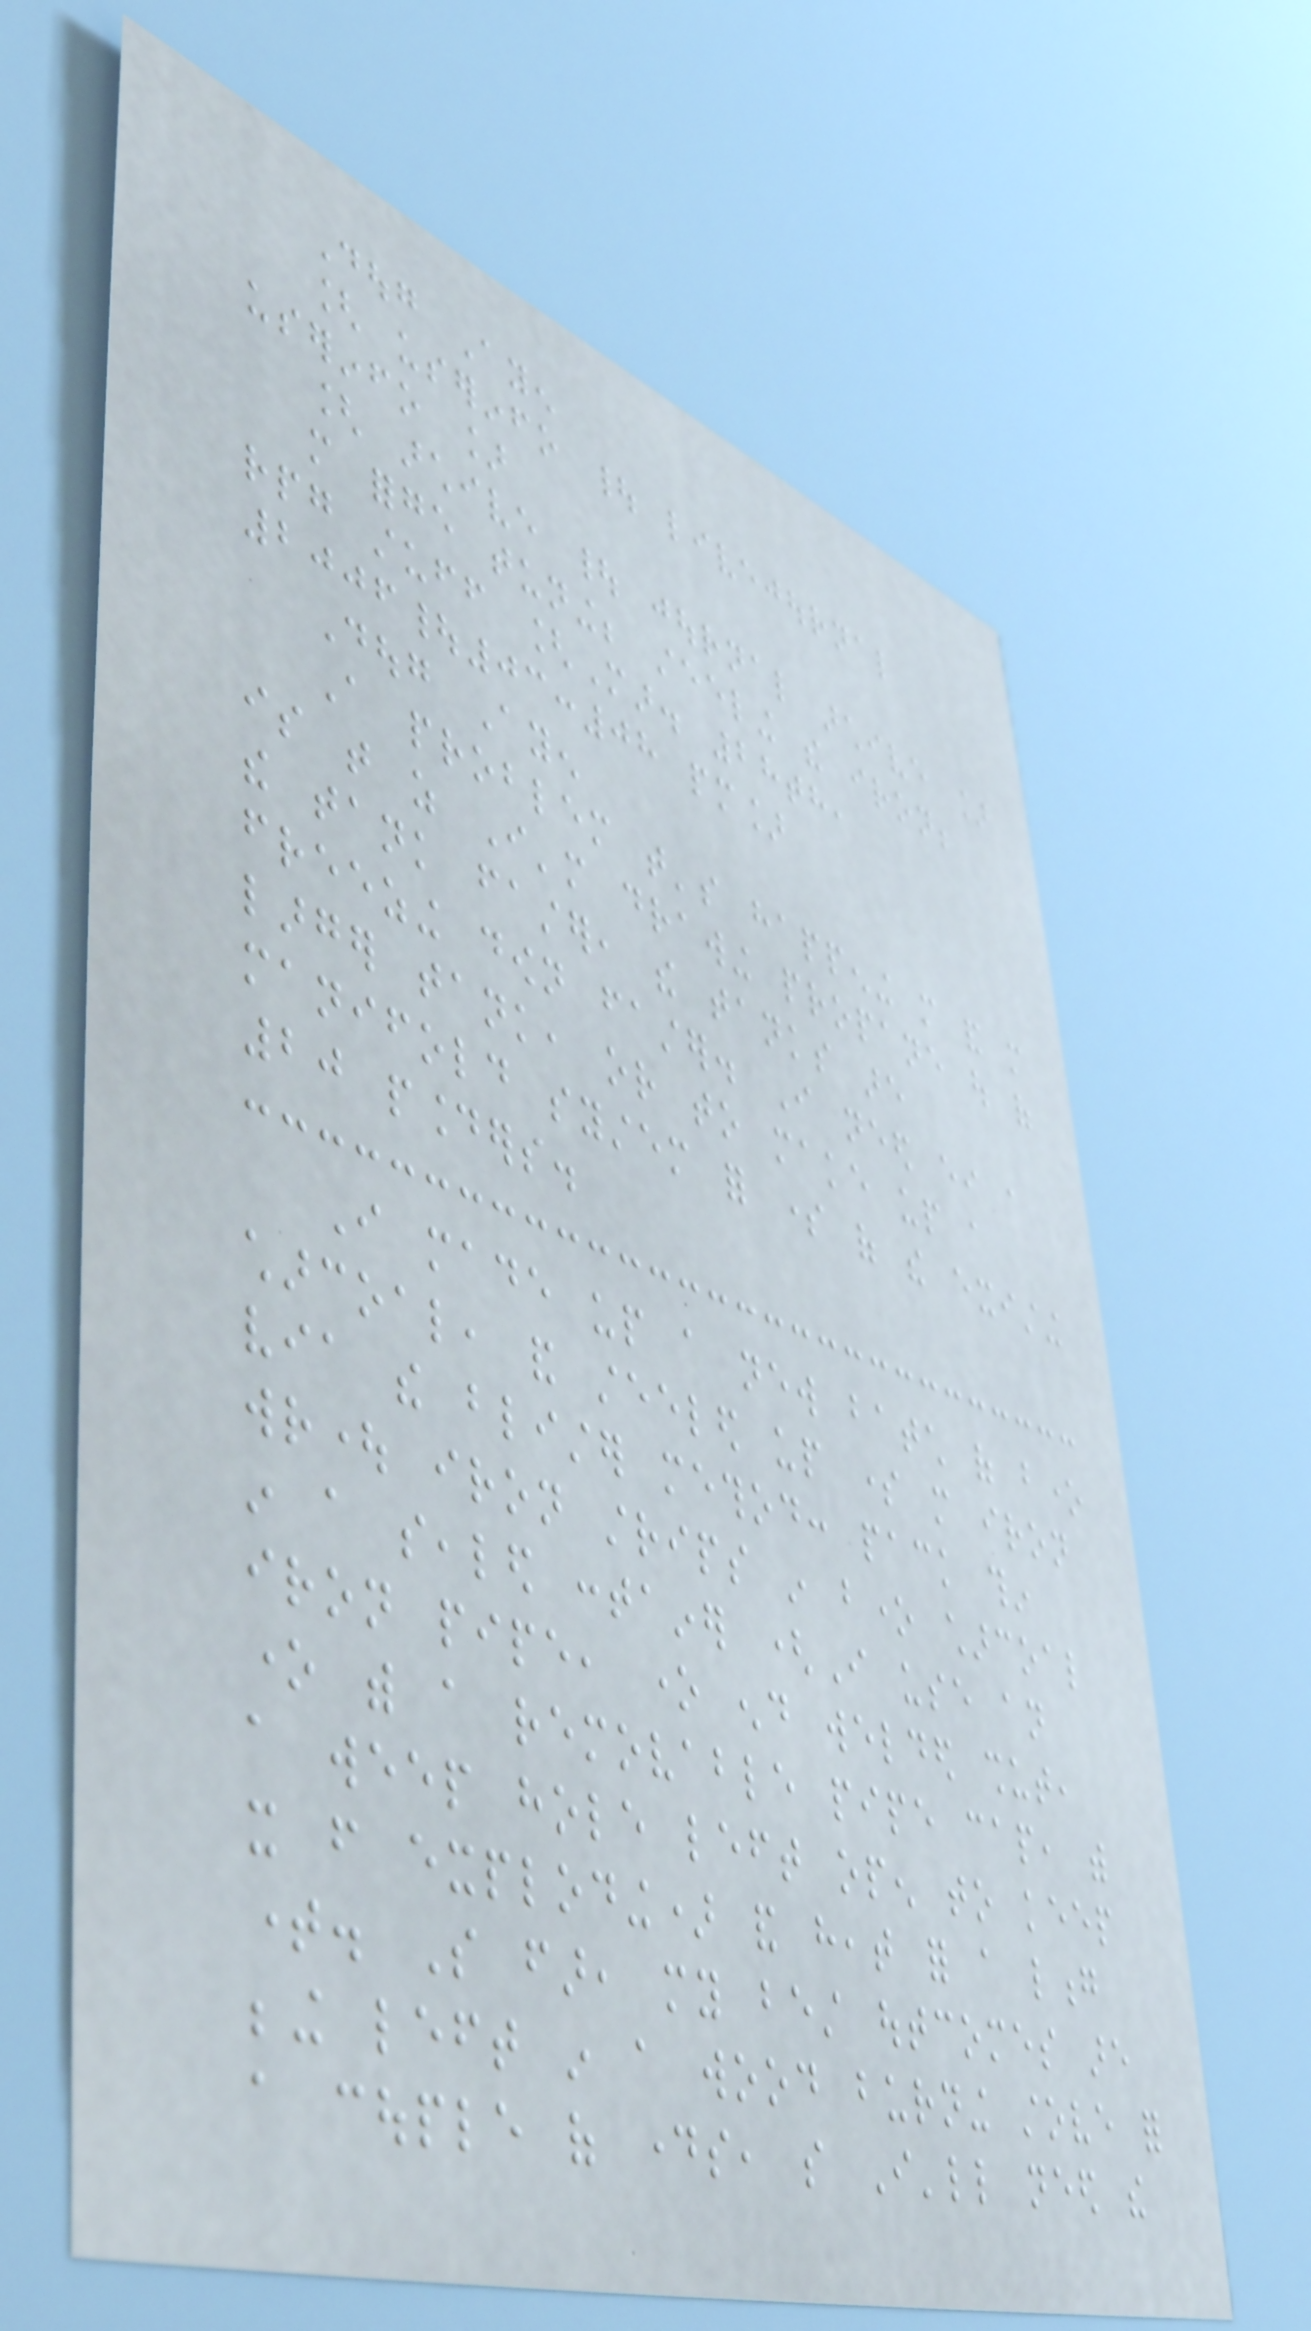Doug Ayen
[ userinfo | livejournal
userinfo ]
[ archive | journal archive ]
more forge tuning; steeling the iron;
rpg stuff [Mar. 28th,
2006|03:08 pm]
Doug Ayen
A problem that's happening more and more
is that as I'm drawing propane out of
the tank faster, the tanks are
freezing down faster. I need either a
larger tank, or to make up a
manifold system for some of the existing
20 pounders.
I made up a new batch of bone
charcoal, and steeled up some more iron
via the blister method: pack thin
wrought iron strips in bone charcoal
in a sealed container (I use an
iron pipe, one end welded shut,
one with a removable pipe cap, with
a weep hole left open to keep
it from exploding) and heat for a long
time. So far, my best outcomes are
being left in a wood burning stove for
a couple of days, so I'll need the
